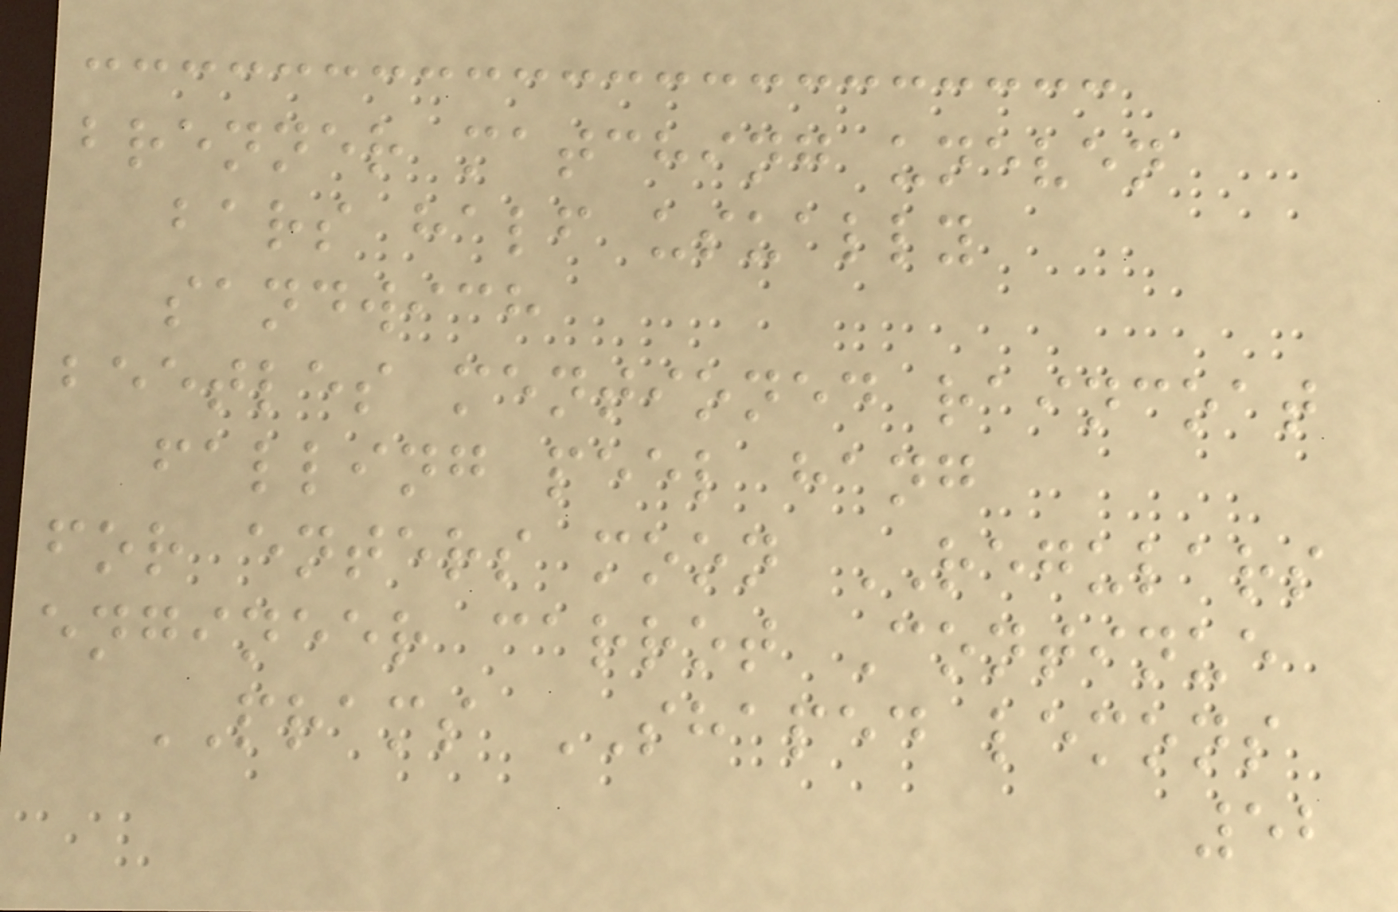brenner matching uneven
bars half usually
sandwich
beetles mentioned raincoat
falling peel hang
for enters moon REGULARS
engineer carrot Continue
PRAMS SHAPED lemons
52
